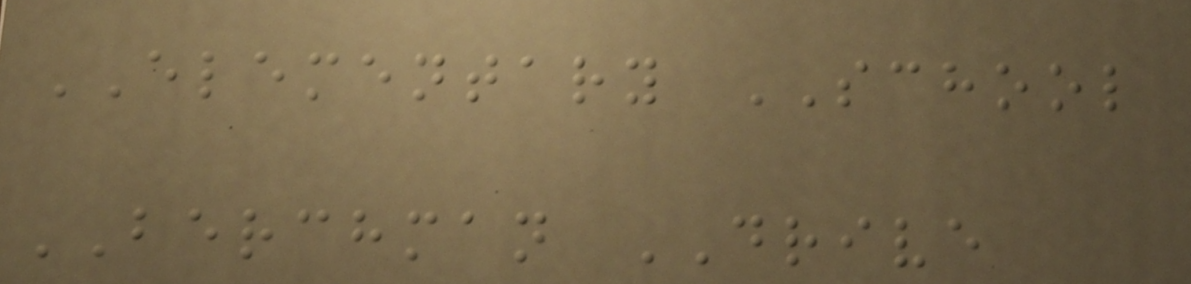ELEMENTARY SCHOOL
BERCHMAN DRIVE
